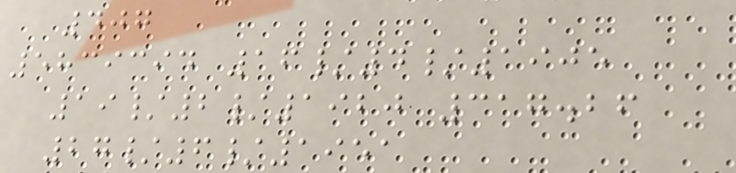407
5839394 16/4/1905
19/2/1920 317.26
27/6/1951
